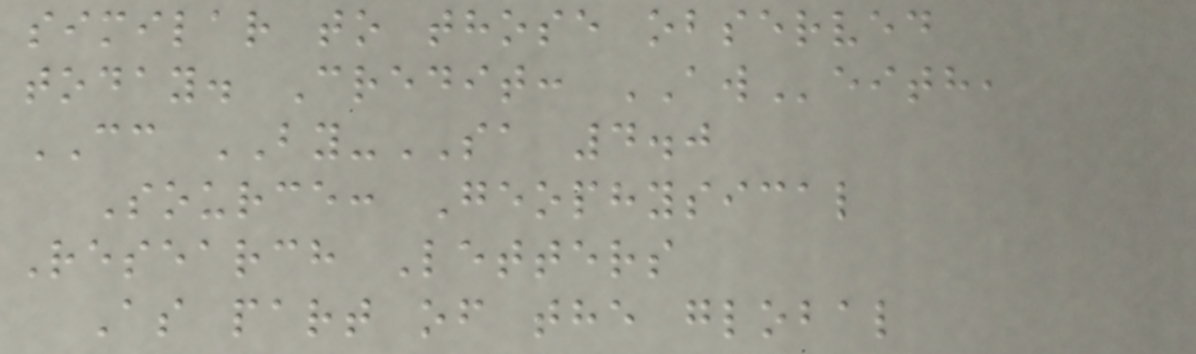similar to those observed
today. Credit: AWeith,
CC BY-SA 4.0
Source: Geophysical
Research Letters
As part of the global
